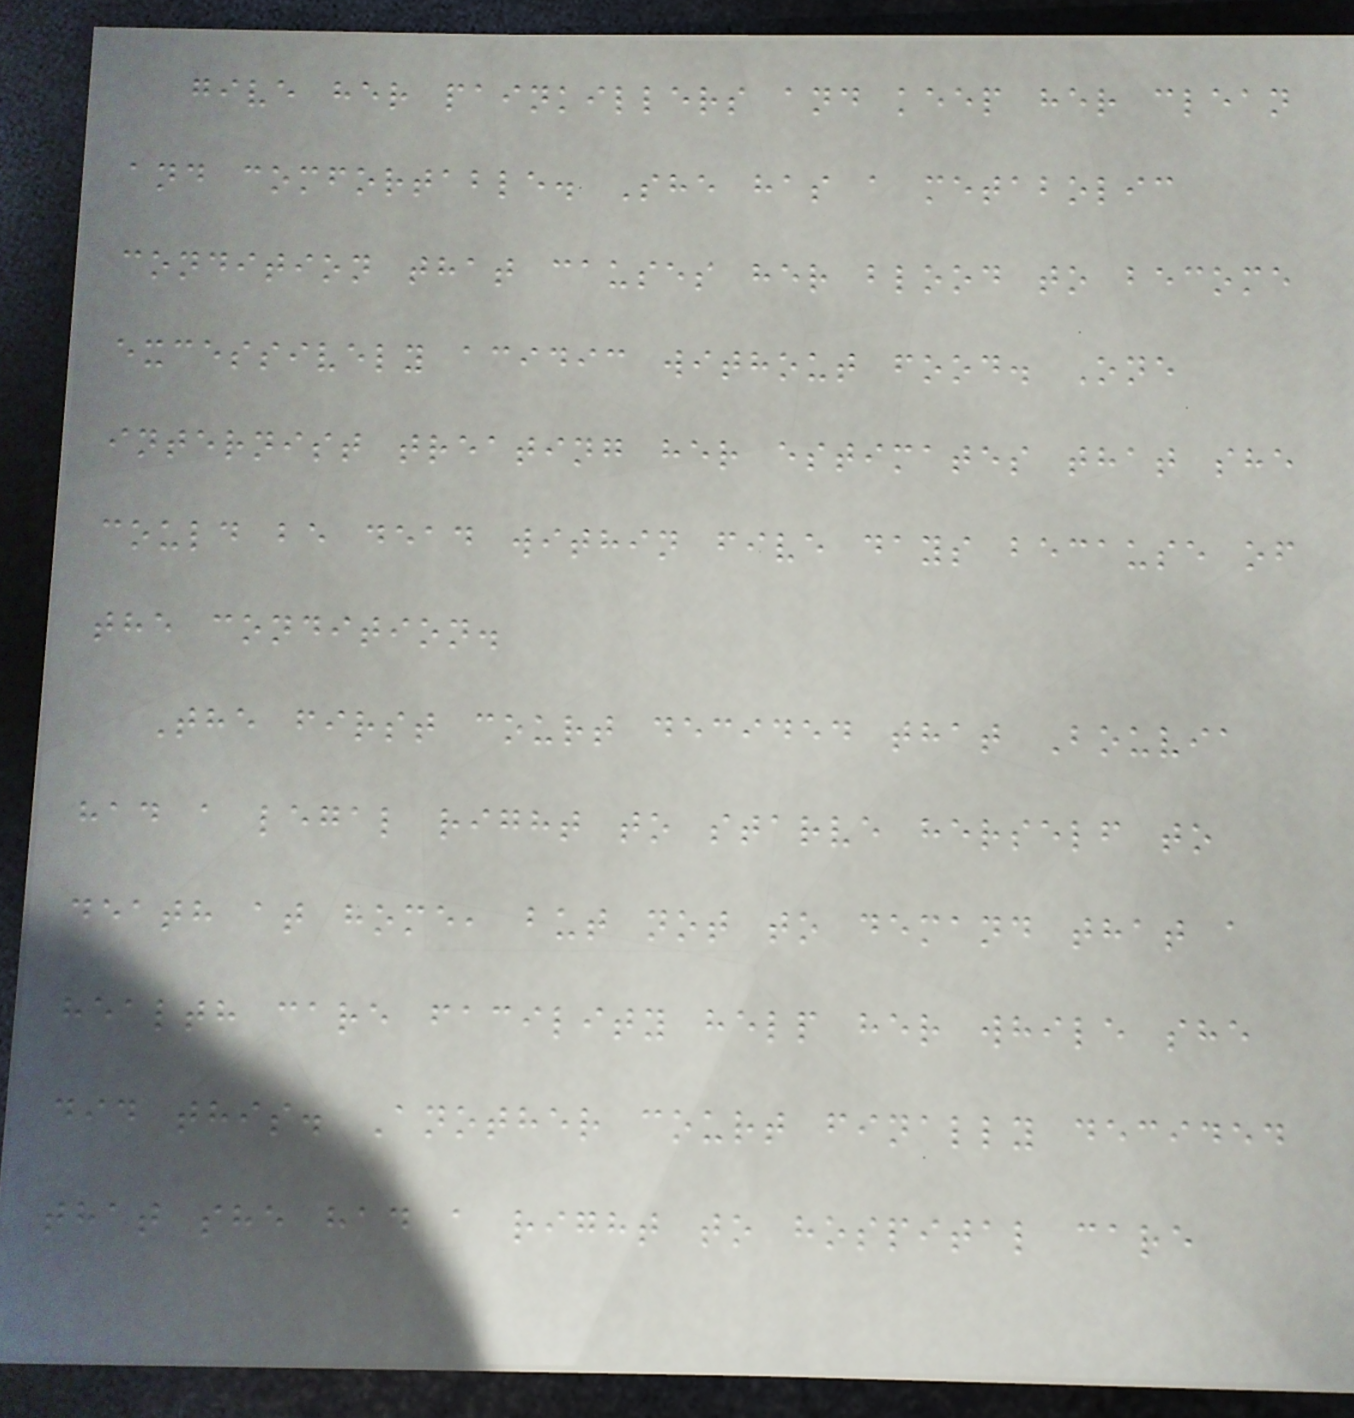give her painkillers and keep her clean
and comfortable. She has a metabolic
condition that causes her blood to become
excessively acidic without food. One
internist treating her estimates that she
could be dead within five days because of
the condition.
The first court decided that Bouvia
had a legal right to starve herself to
death at home, but not to demand that a
health care facility help her while she
did this. Another court finally decided
that she had a right to hospital care
